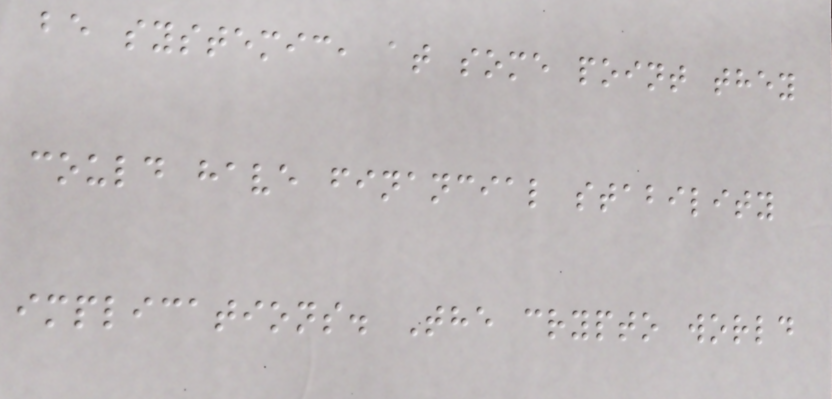be systemic, at some point they
could have financial stability
implications. The crypto world
